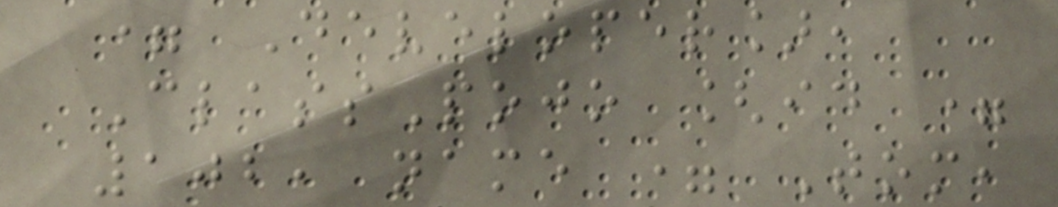= Developer],
ClassPojo [id =
102, name = Tom,
